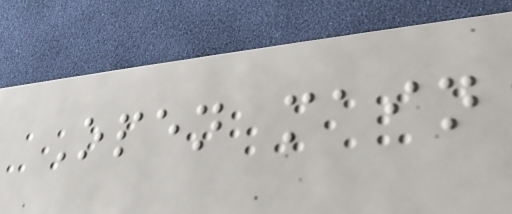Open main
